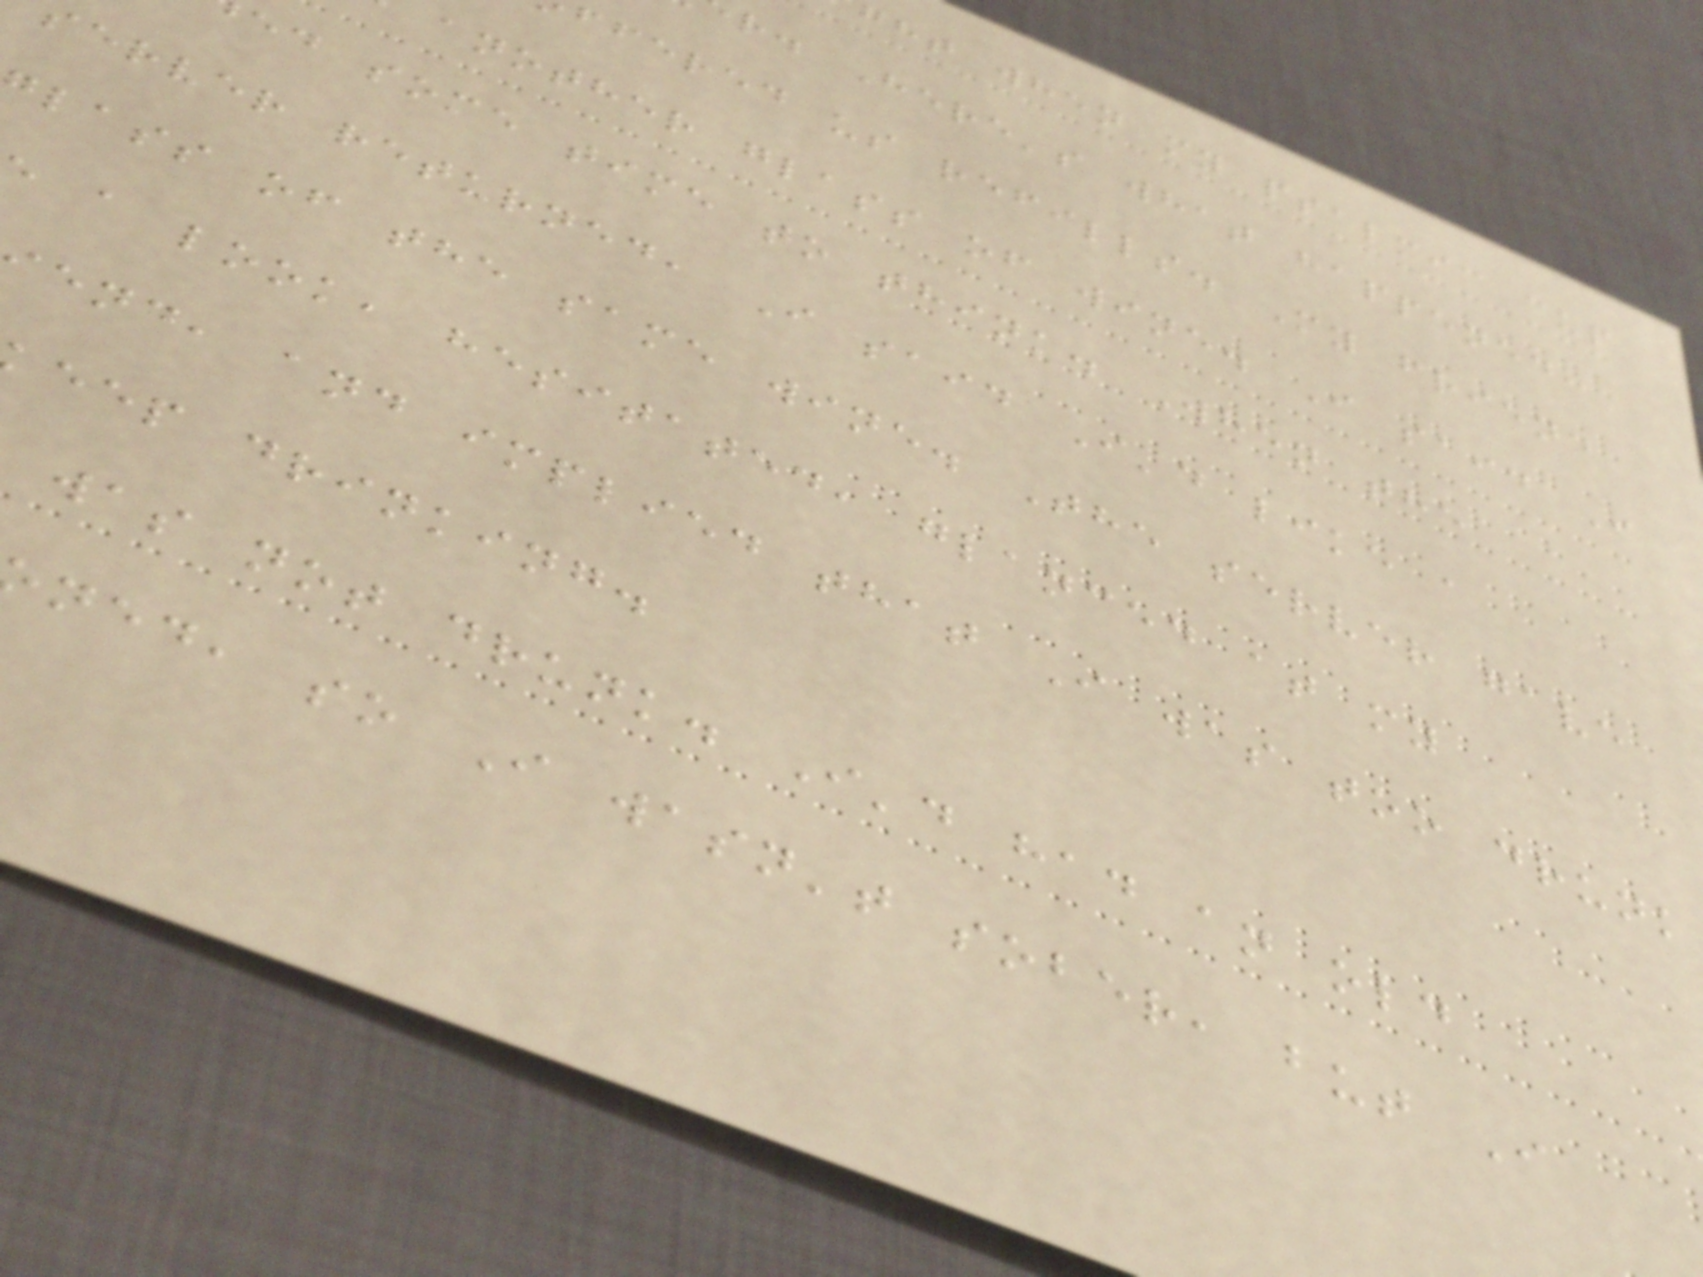ght when my psalmic cup
r. Here's what happened:
ffered us refills. My friend
another glass of wine. I said I
ed some time to think. When the
server returned, I said I'd like a
lass of the same wine. The server gave
a look, hesitated, glanced at my
end, and implied that I was too drunk
eep drinking.
was not drunk. I'd had an old
ned, so I wasn't sober, but I
